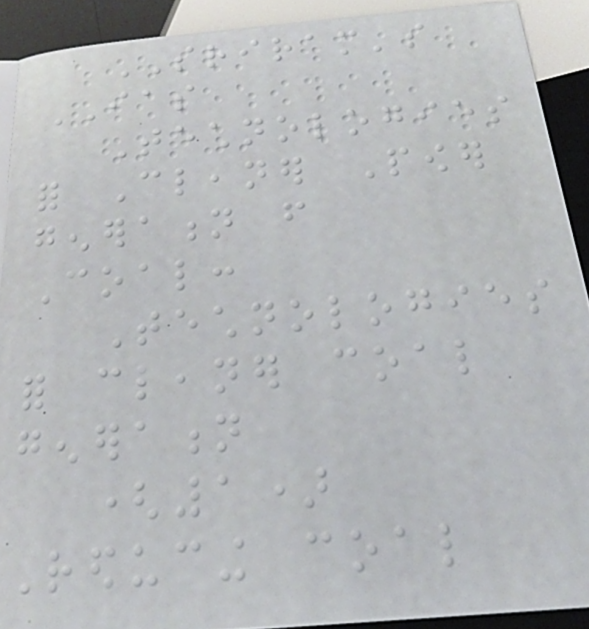SRIRAM's
IAS
Technologies
for Cleaner Power
generation from
Coal:
Technologies
for cleaner coal
generation
(1)
Reducing coal
